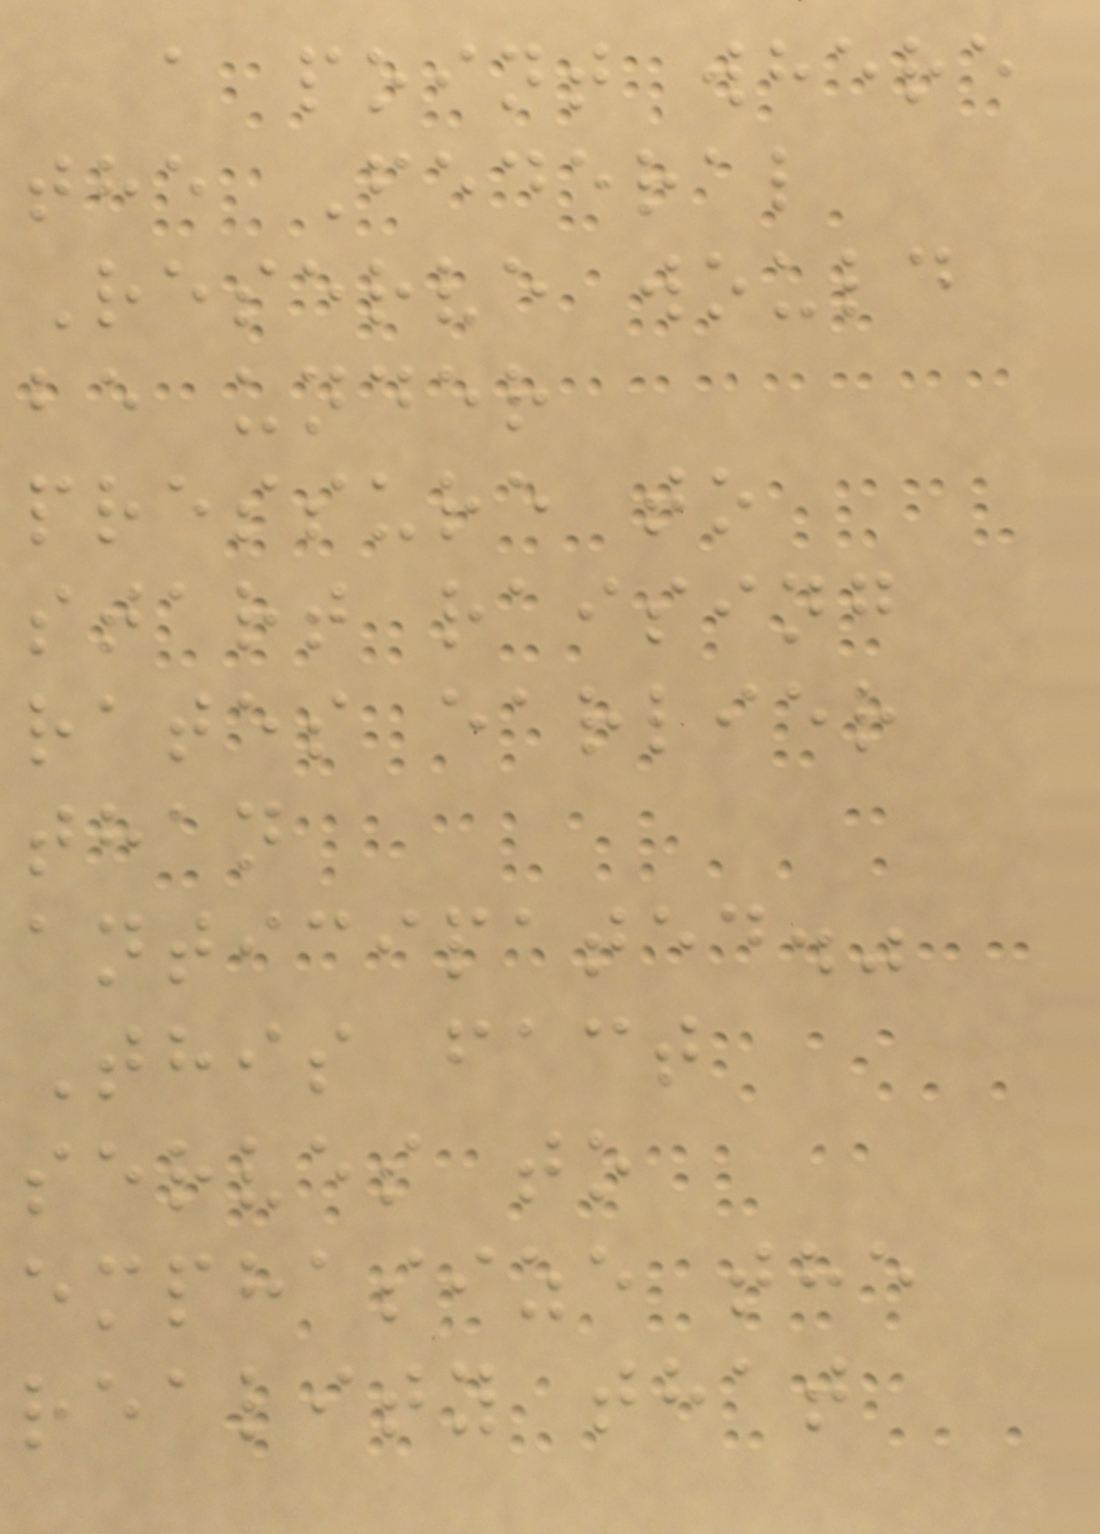a point where
the Federal
Reserve would
be under
pressure to
start raising
rates earlier
than
anticipated."
This fact
serves to
emphasize the
reality that
